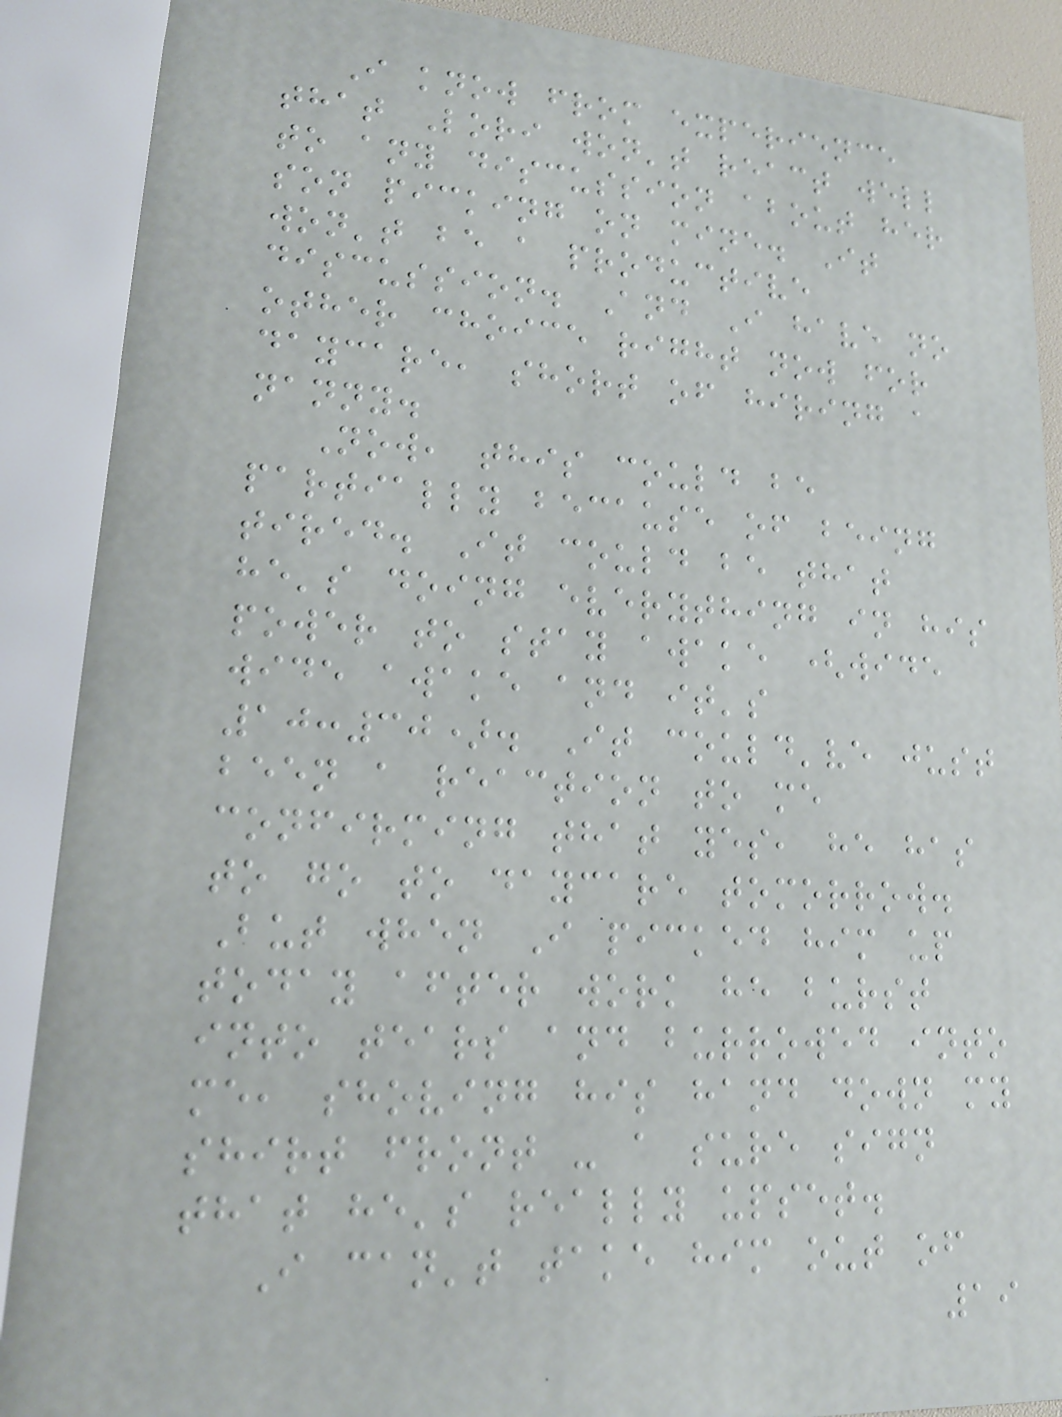I know from experience
that Lori won't react well
to any discussion about her
son picking on mine. It
won't be a productive
discussion. And I have no
other choice right now for
daycare, short of hiring a
nanny.
Now, this could be
partially because of being
tired. It could be that
he's doing everything in his
power to stay awake (wide
wide awake and it's
10:30). It could've just
been a reaction to me
confirming that yes, he has
to go to daycare tomorrow.
But when I picked him up
today after work he burst
into tears and burrowed into
me, shoving his hand down my
shirt front - a sure sign
that he's really upset.
I can't take him out of
19
